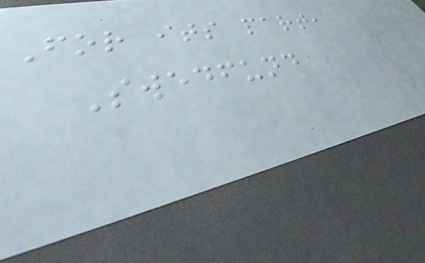For its part,
Swedfund
